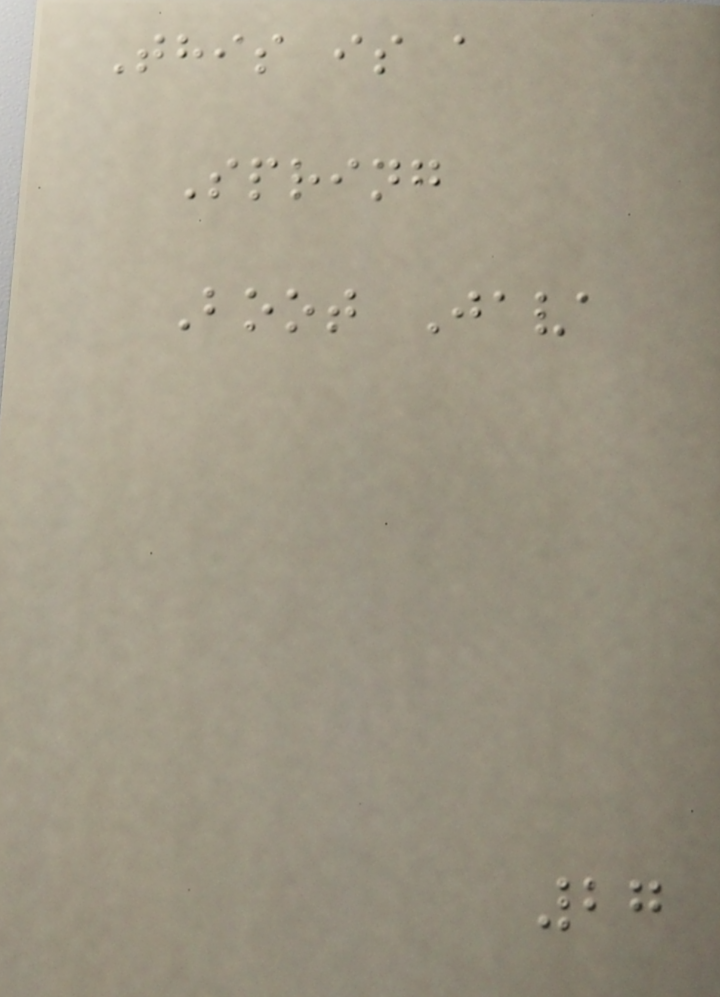This is a
Spring
Boot Java
27
